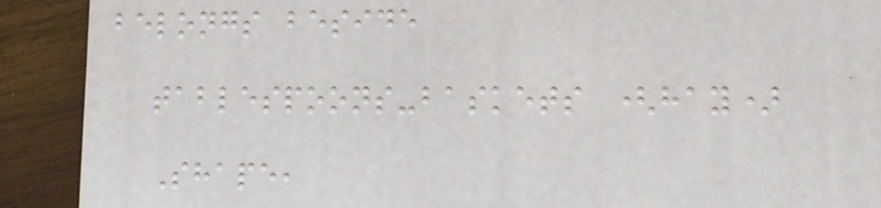belongs beside
tablespoons-baskets (hay)
Shape,
